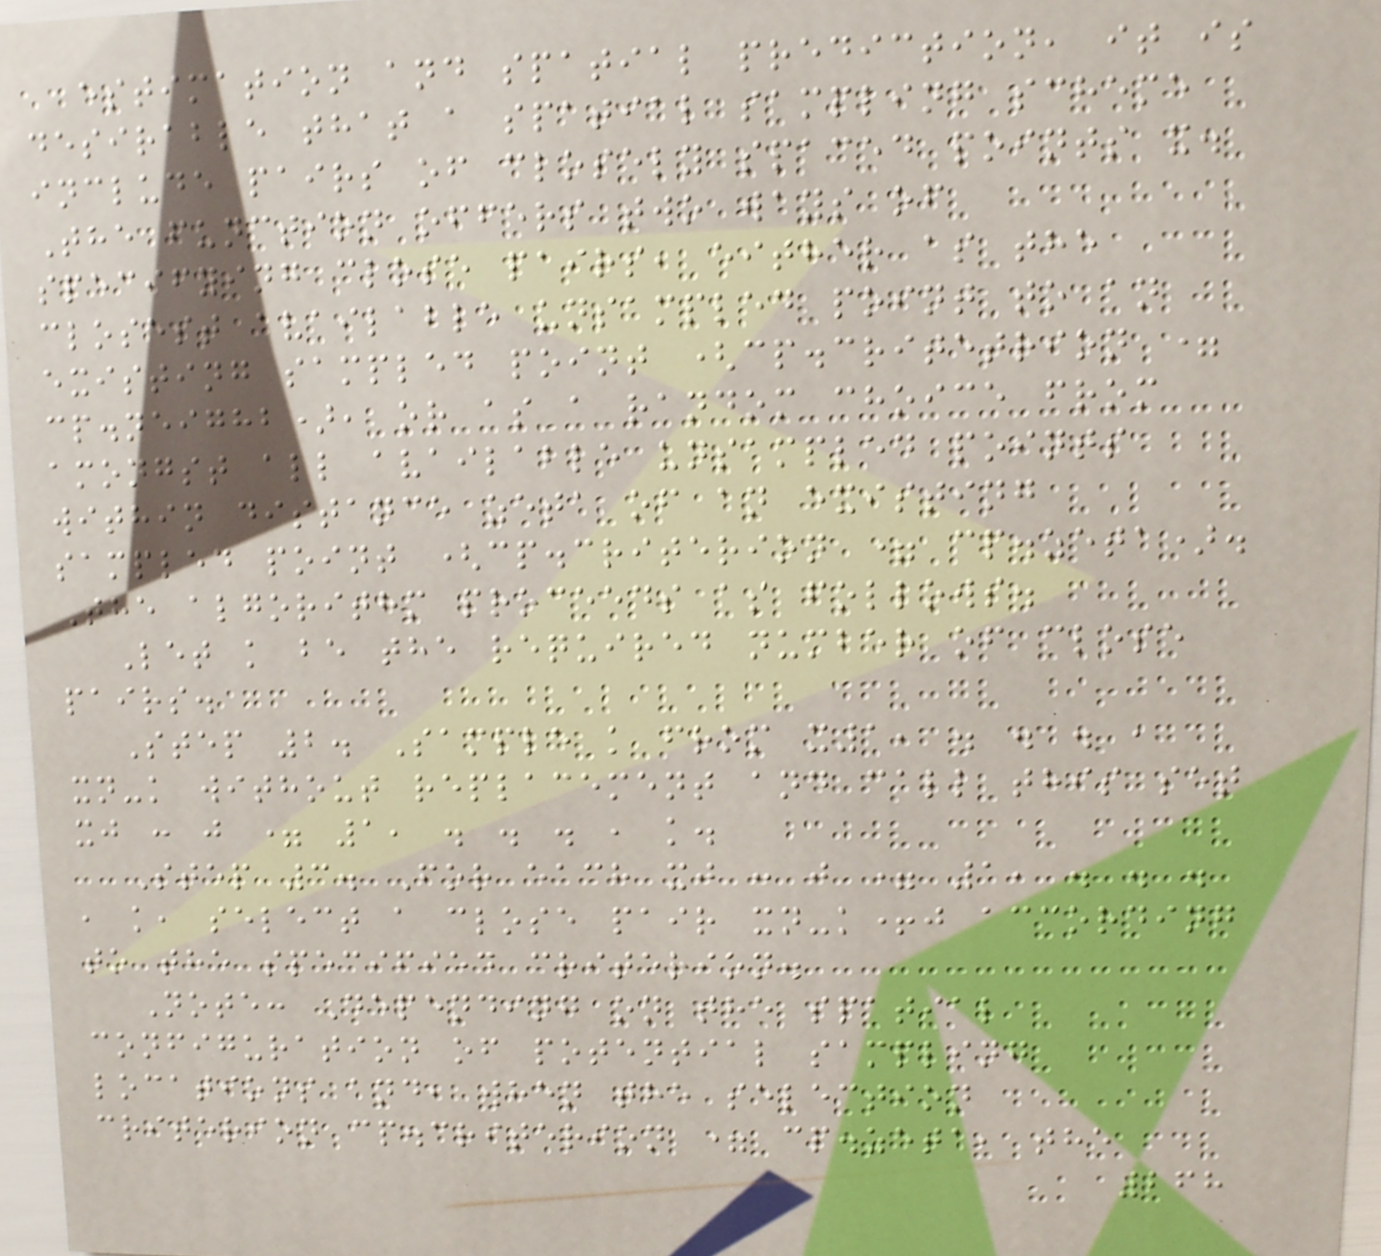estimation and spatial prediction, it is
desirable that a spatial sampling scheme
include pairs of closely spaced points x.
The function offers two ways of
specifying close pairs, either as the
closest available unsampled point to an
existing sampled point (cp.critetrion =
cp.neighb), or as a random choice from
amongst all available unsampled points
within distance zeta of an existing
sampled point (cp.criterion = cp.zeta).
The algorithm proceeds as follows.
Let k be the required number of close
pairs.
Step 2. Sample k from x1, . . . ,
xn-k without replacement and call this set
xj : j = 1, . . . , k.
Step 3. For each xj : j = 1, . . .
, k, select a close pair xn-k+j according
to the specified criterion.
Note: Depending on the spatial
configuration of potential sampling
locations and, when the selection
criterion cp.criterion = cp.zeta, the
268
